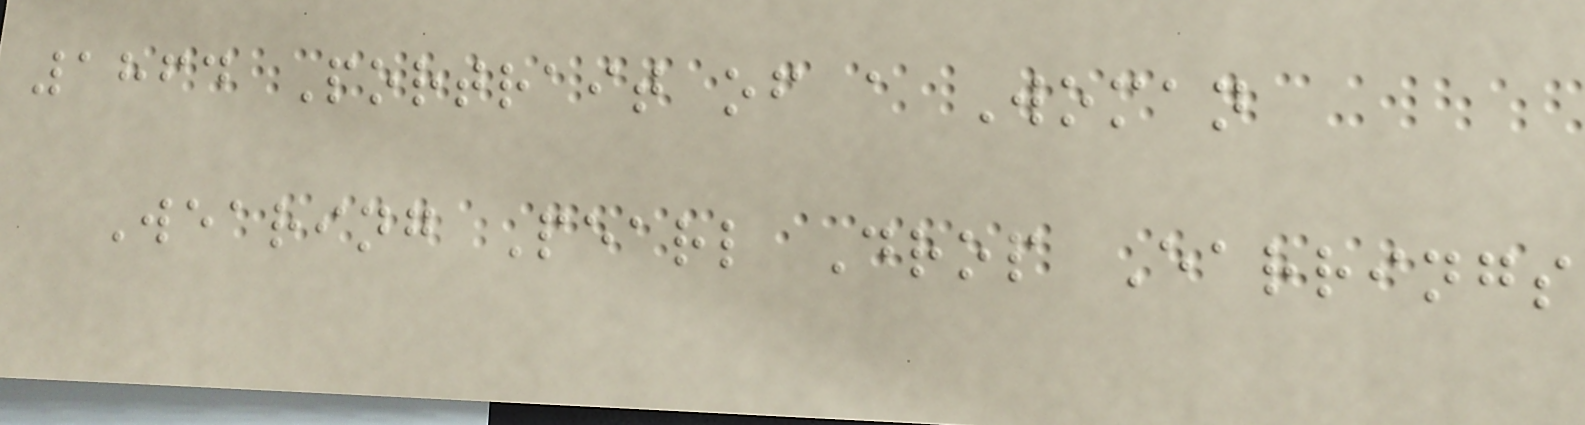1864 Portrait of a Woman
Wearing Pearl Drop Earrings
